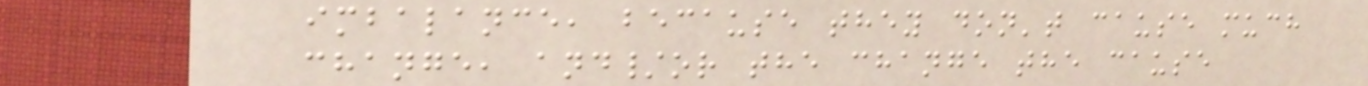imbalance, because they don't cause much
change, and/or the change the cause
